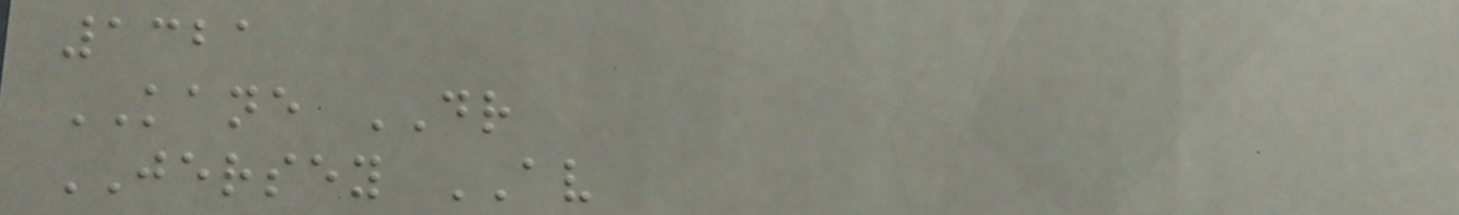1321
KANE DR
JERSEY AV
